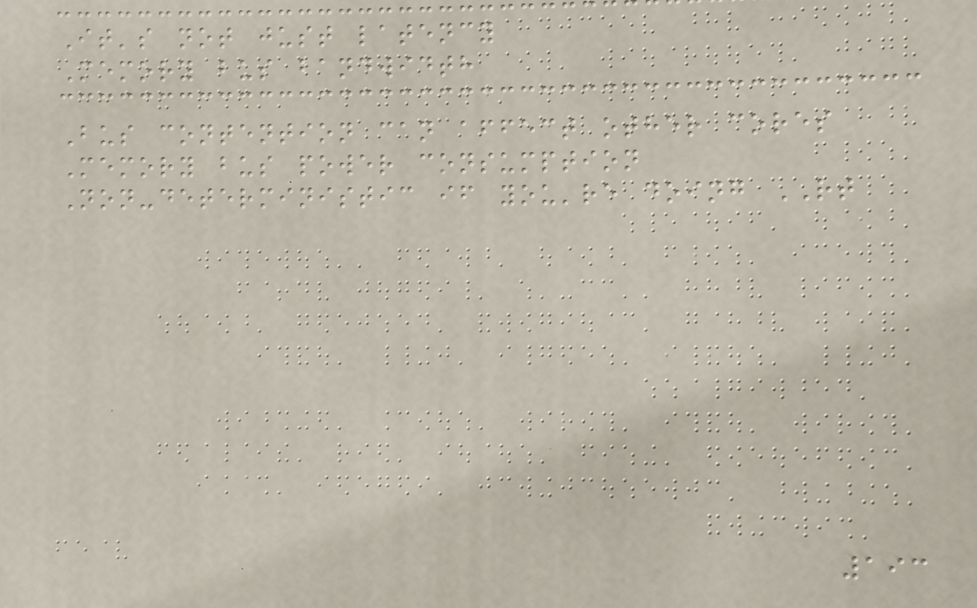It's not just latency
Memory bus bandwidth
Bus contention can affect other cores
Memory bus power consumption
Non-deterministic if you're doing RT
193
